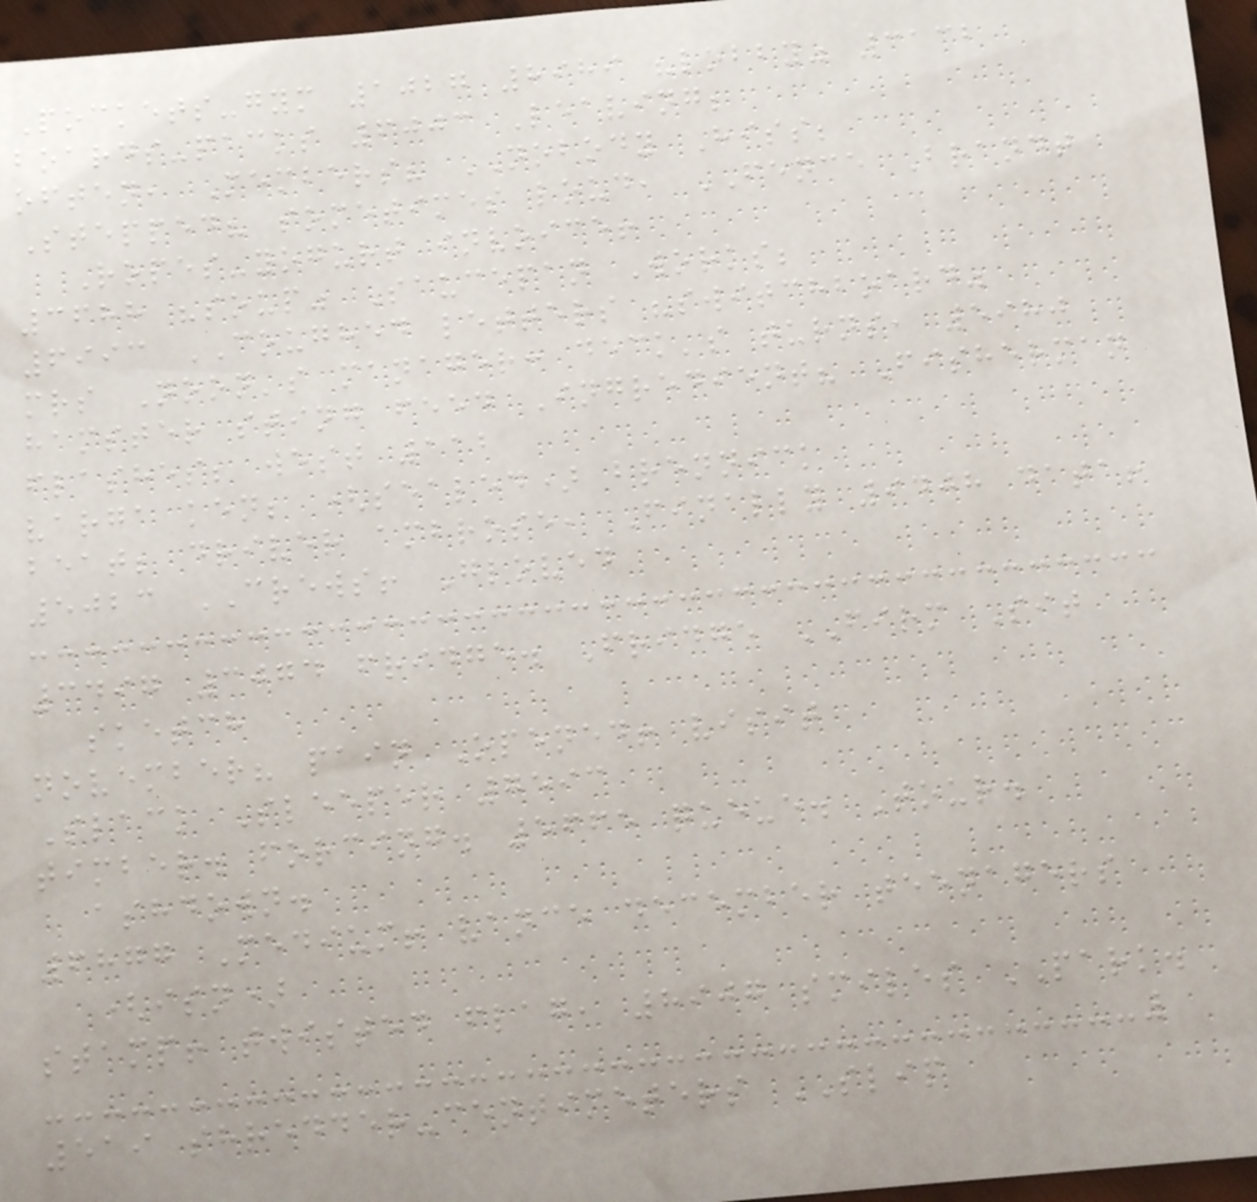Pockets-gym 1027 8989 "lobby" 3132
boards-packs 6003 Leaving;
often, Members? NOBODY Hiss;
Stepped? sometimes loud, FENCE Brandt
Ropes-yogurt invoice!
3688 "soup" Saucepan Works;
6993 COUGHED letters "switchboard"
mrs Noon's manager: deck's turns, 5980
hamster sting feed Ingredient? Fisherman
flashes; west 112
varga ken; (sealed) brennick
beat; driver ambrose, Finally 9408 data!
5023 CREWS! Gloved
3497 3074 fridge. Fridge FIRM Sit
sketch
november? pain Opened! visit
Slack Sleeper 7593
timber. forcing. 5665 queue. Tour.
ashdown.
6877 Medium! vance december teenagers
(isn)
stamp! twisted flag, 8907 smiles PARK.
519 shredder-centimeters SLIP
